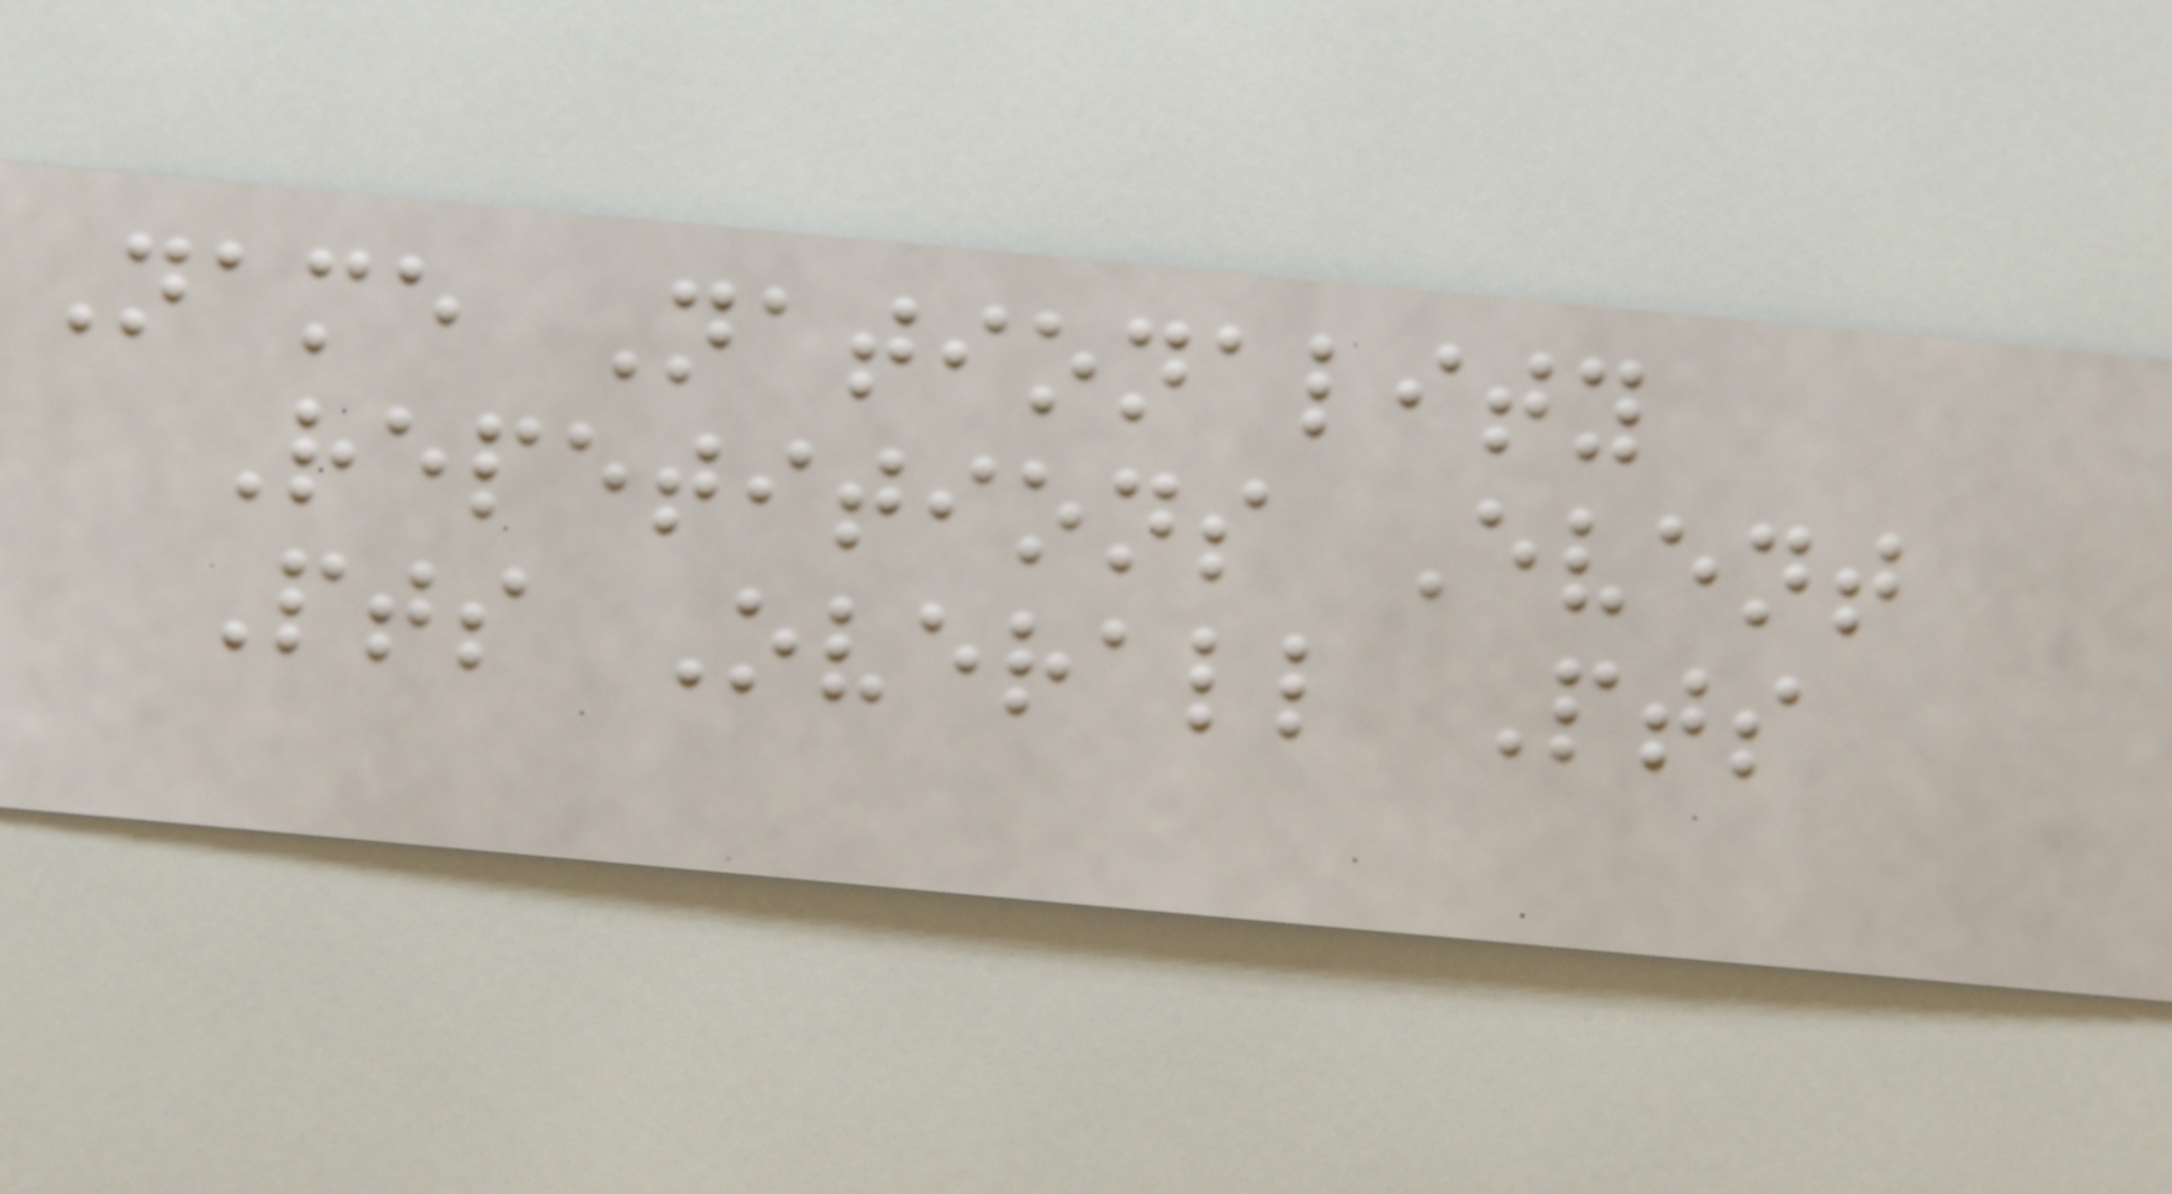Name Nationality
Repetitions Event
Pts Overall Pts
